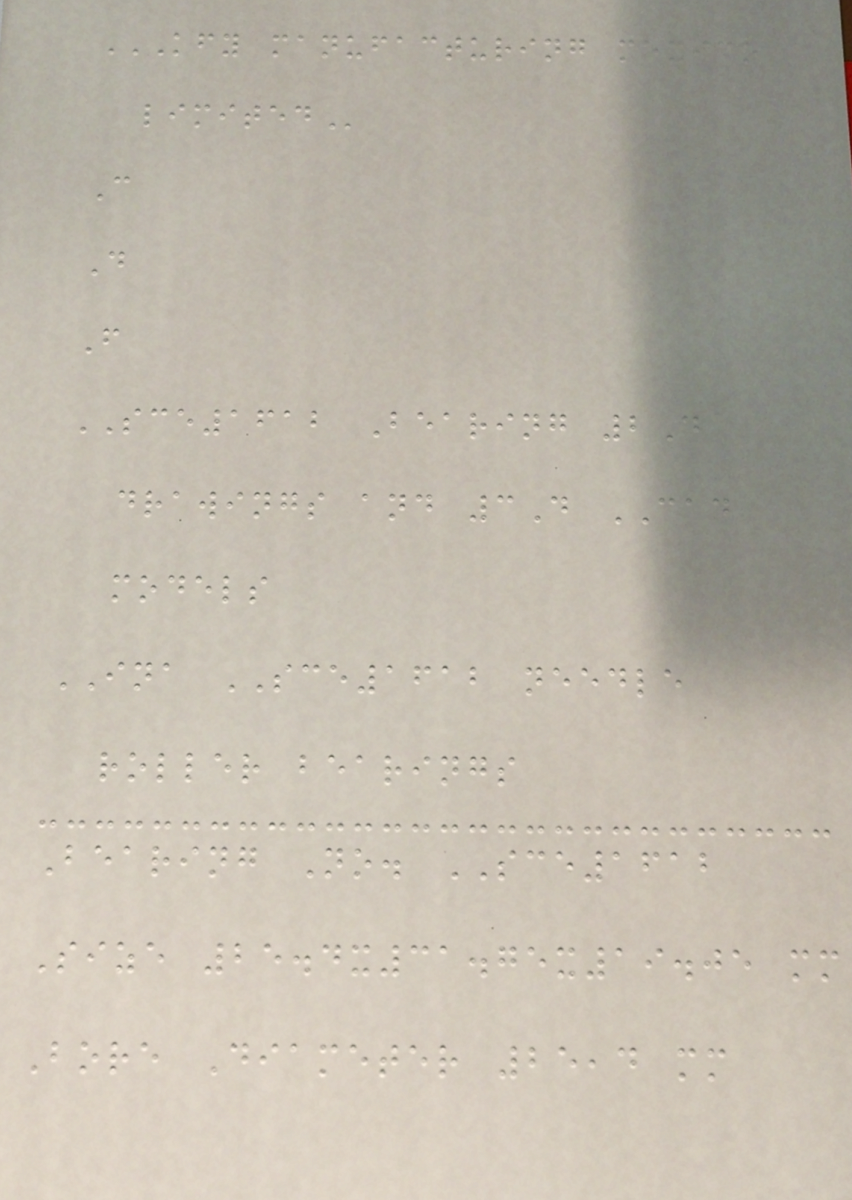KFY MANUFACTURING MEXICO
LIMITED
C
D
F
SCE1612 Bearing 2D
drawings and 3D CAD
models
INA SCE1612 needle
roller bearings
Bearing No. SCE1612
Size 25.4x31.75x19.05 mm
Bore Diameter 25,4 mm
